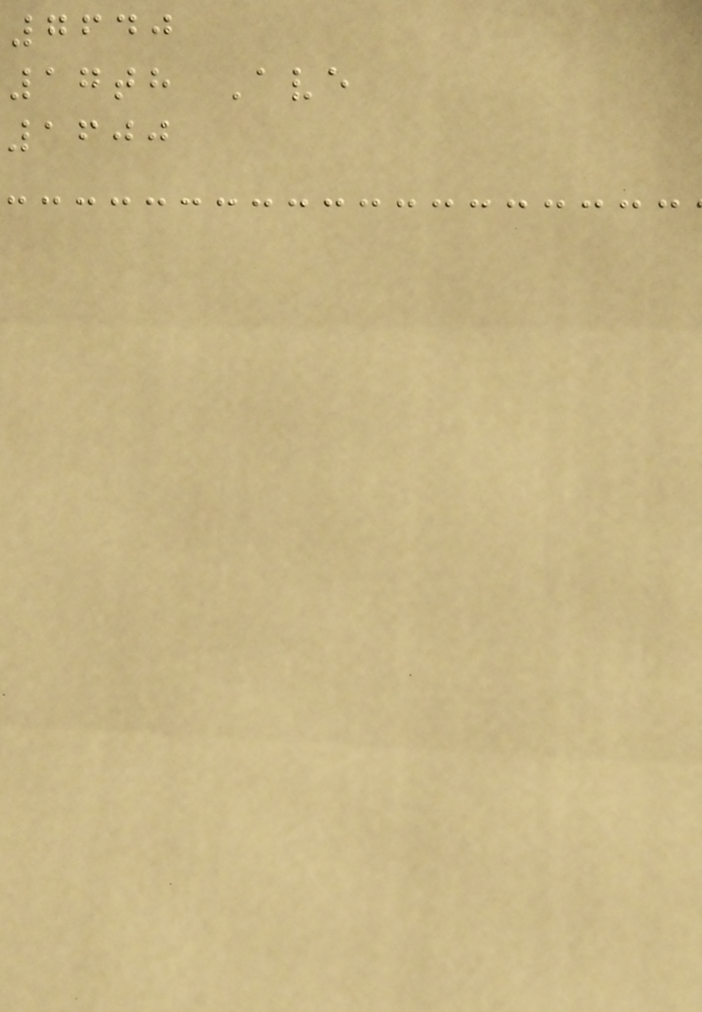7640
17th Ave
1600
